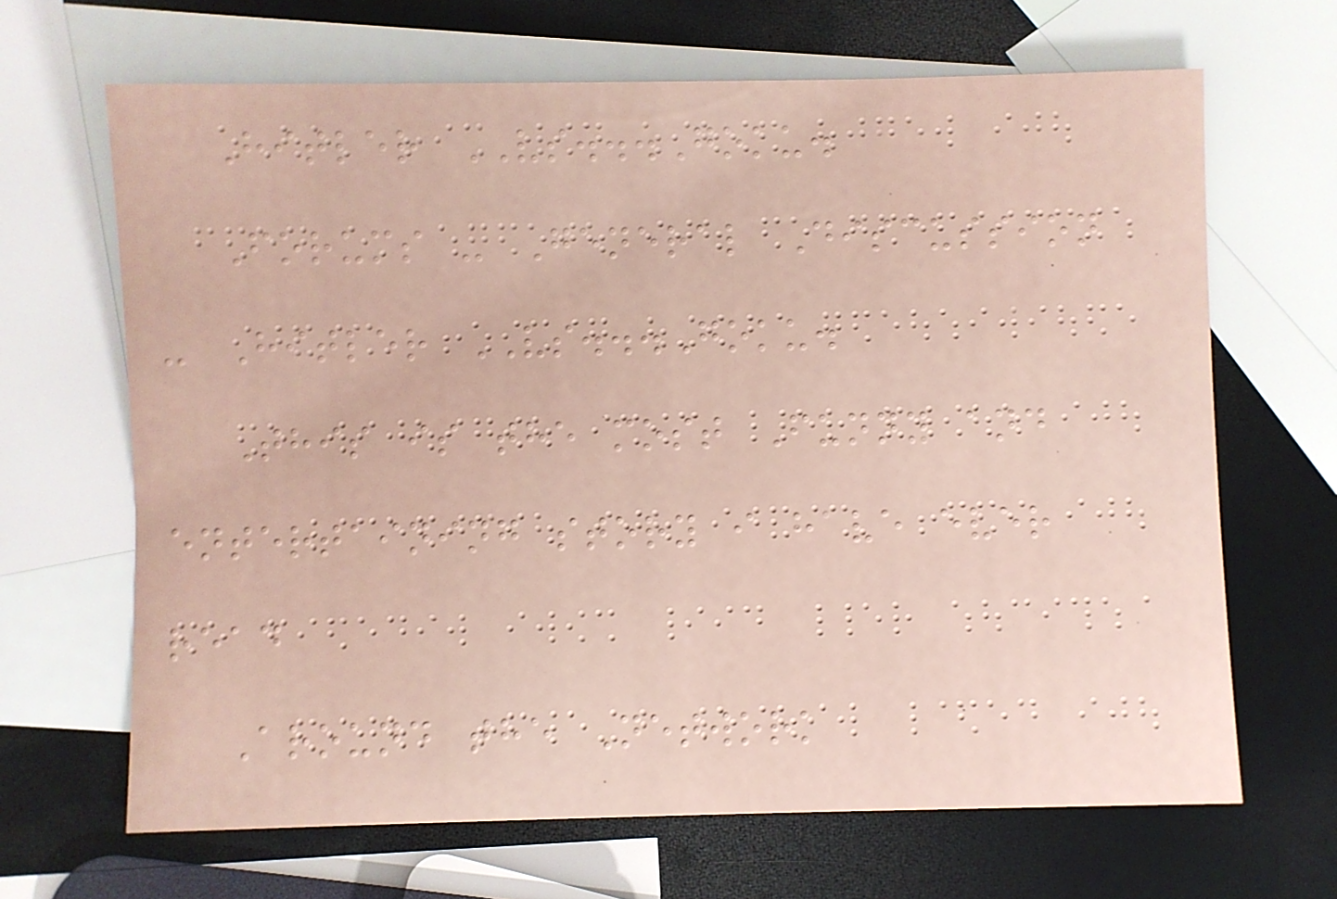Hitler VS...Goku.
Forums - General Discussion
- Hitler VS...Goku.
This is the most Funny and
entertaining story i have ever
read
Around the Network
